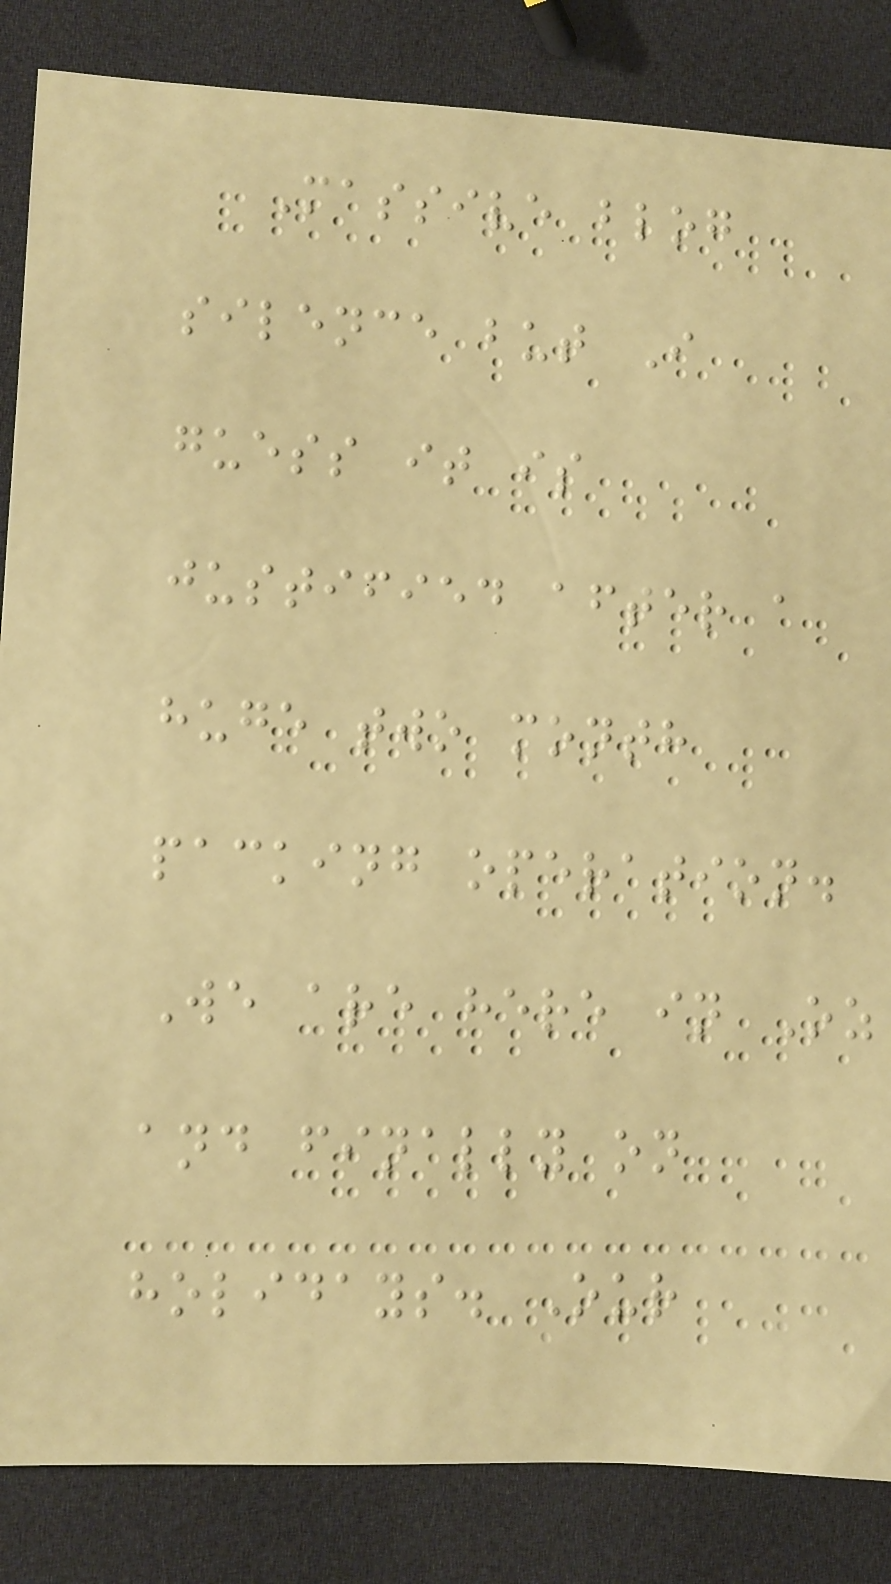Massive blog
silence but I
guess it is
justified after a
huge two month
packing operation.
We are here in Oz
and finally on
holidays. Our
